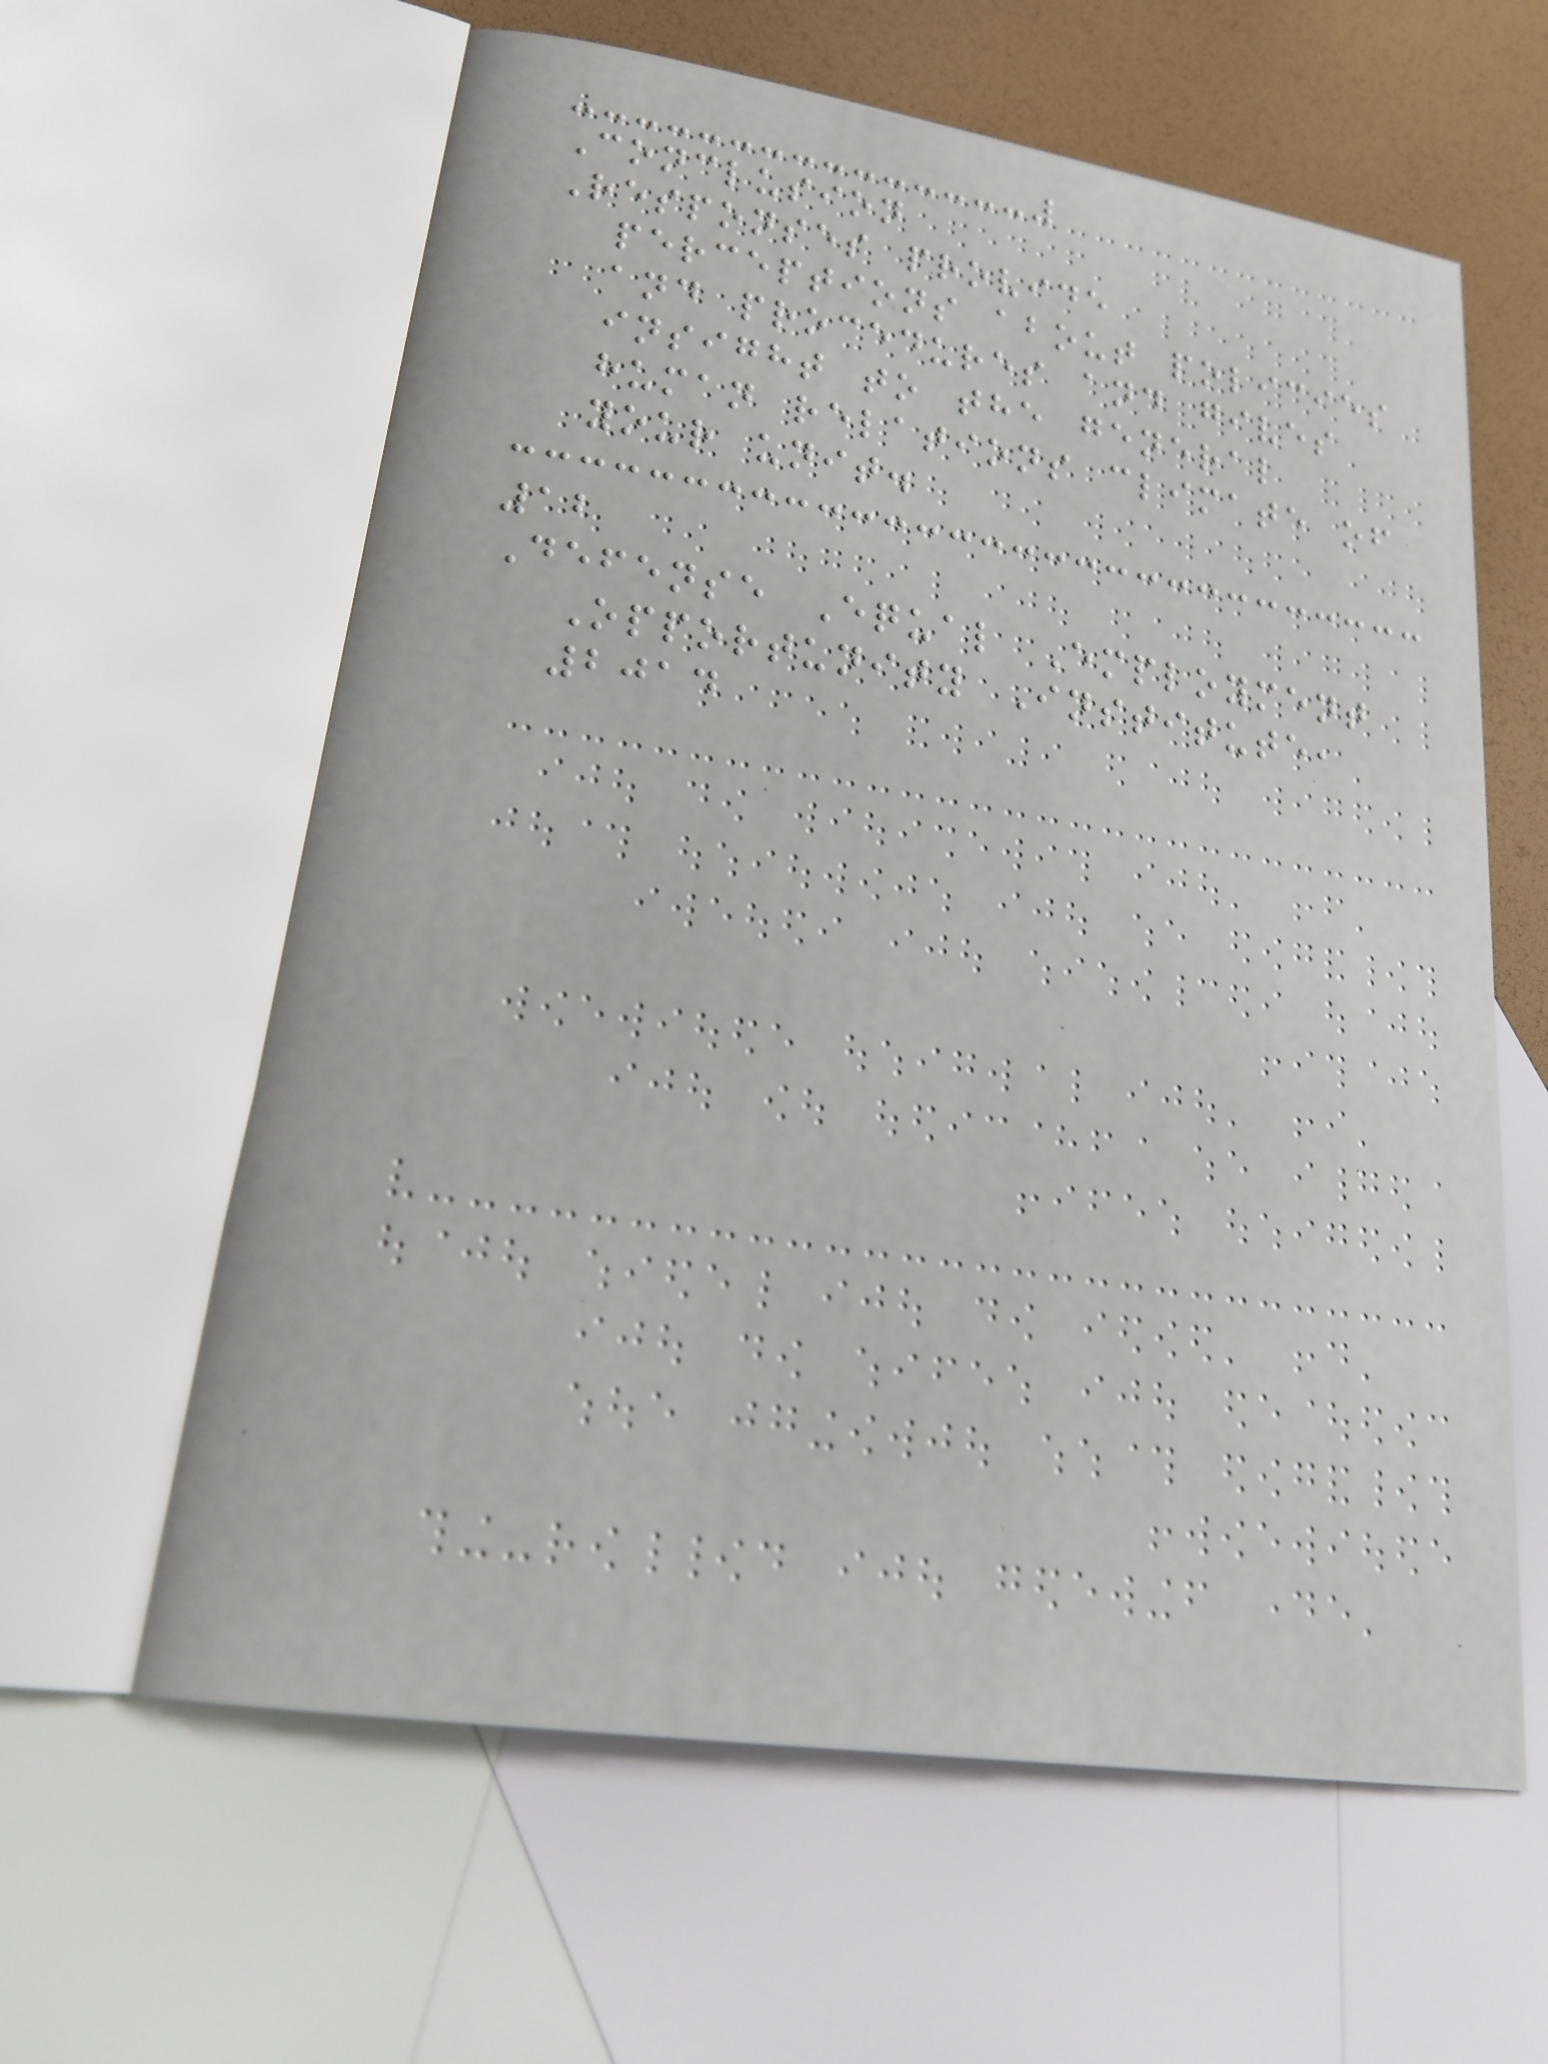Conclusion
Responses provide
perceptions about policies
and procedures and gives
insight to the general
human relations climate of
your unit.
12
Defense Equal Employment
Opportunity Institute,
2014
